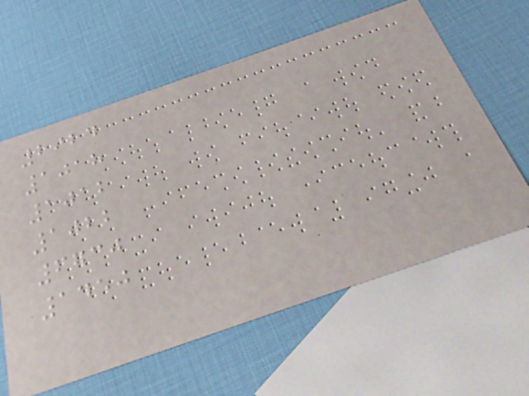2924
1018
1012
1022
6730
1450
